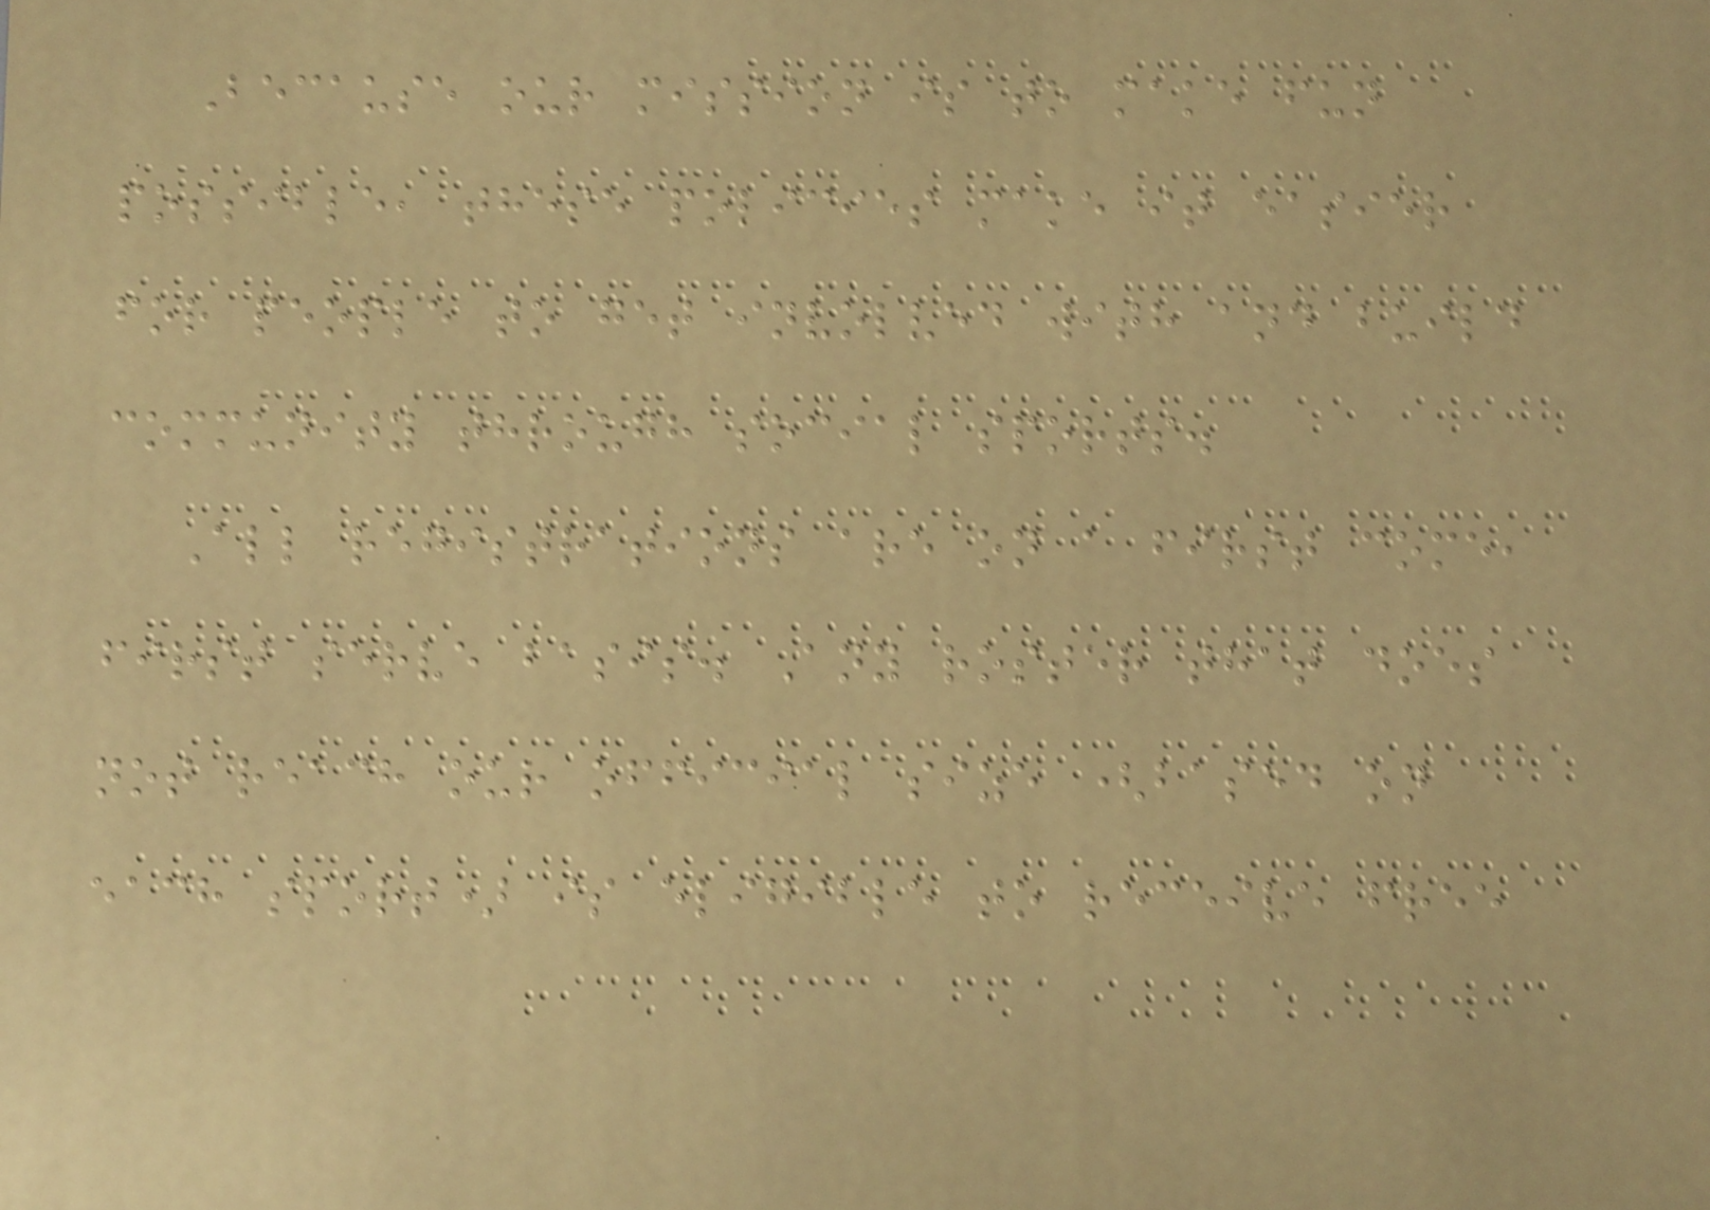Because our mission is to make fun
possible, these policies make it easier
for people to get involved with and build
community through social sports.
All registrations are on a first come,
first serve basis. Any roster that does
not reach our official size (based on
each sport) is eligible to receive free
